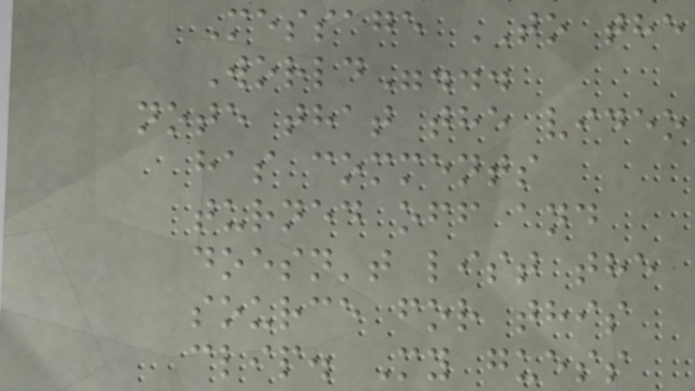Message TO the
World"...
note that the video
has comments
turned off and
doesn't list the
source for this
clip. My guess
